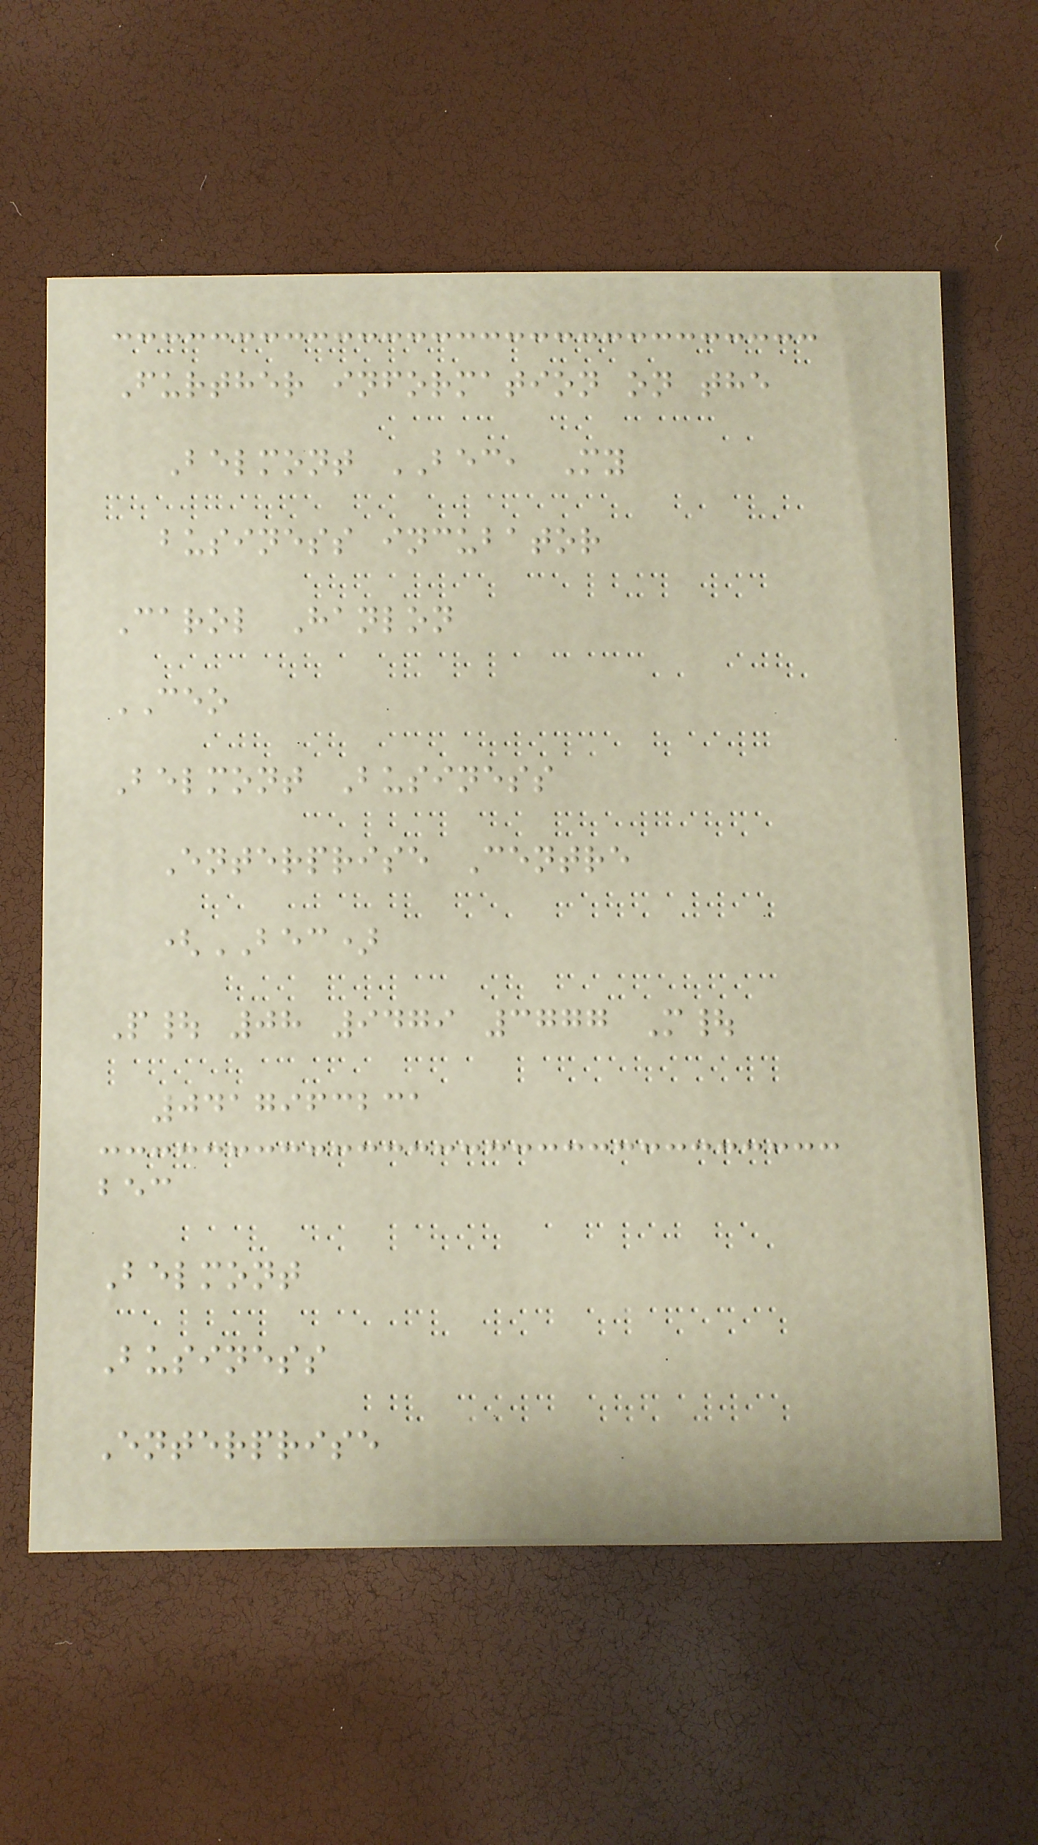Further information on the
Belmont BEC, My
business incubator
Carol Hanlon
CEO
Belmont Business
Enterprise Centre
(BEC)
P| 08 9479 3777 M|
0417963231
bec
Belmont
Business
Enterprise
